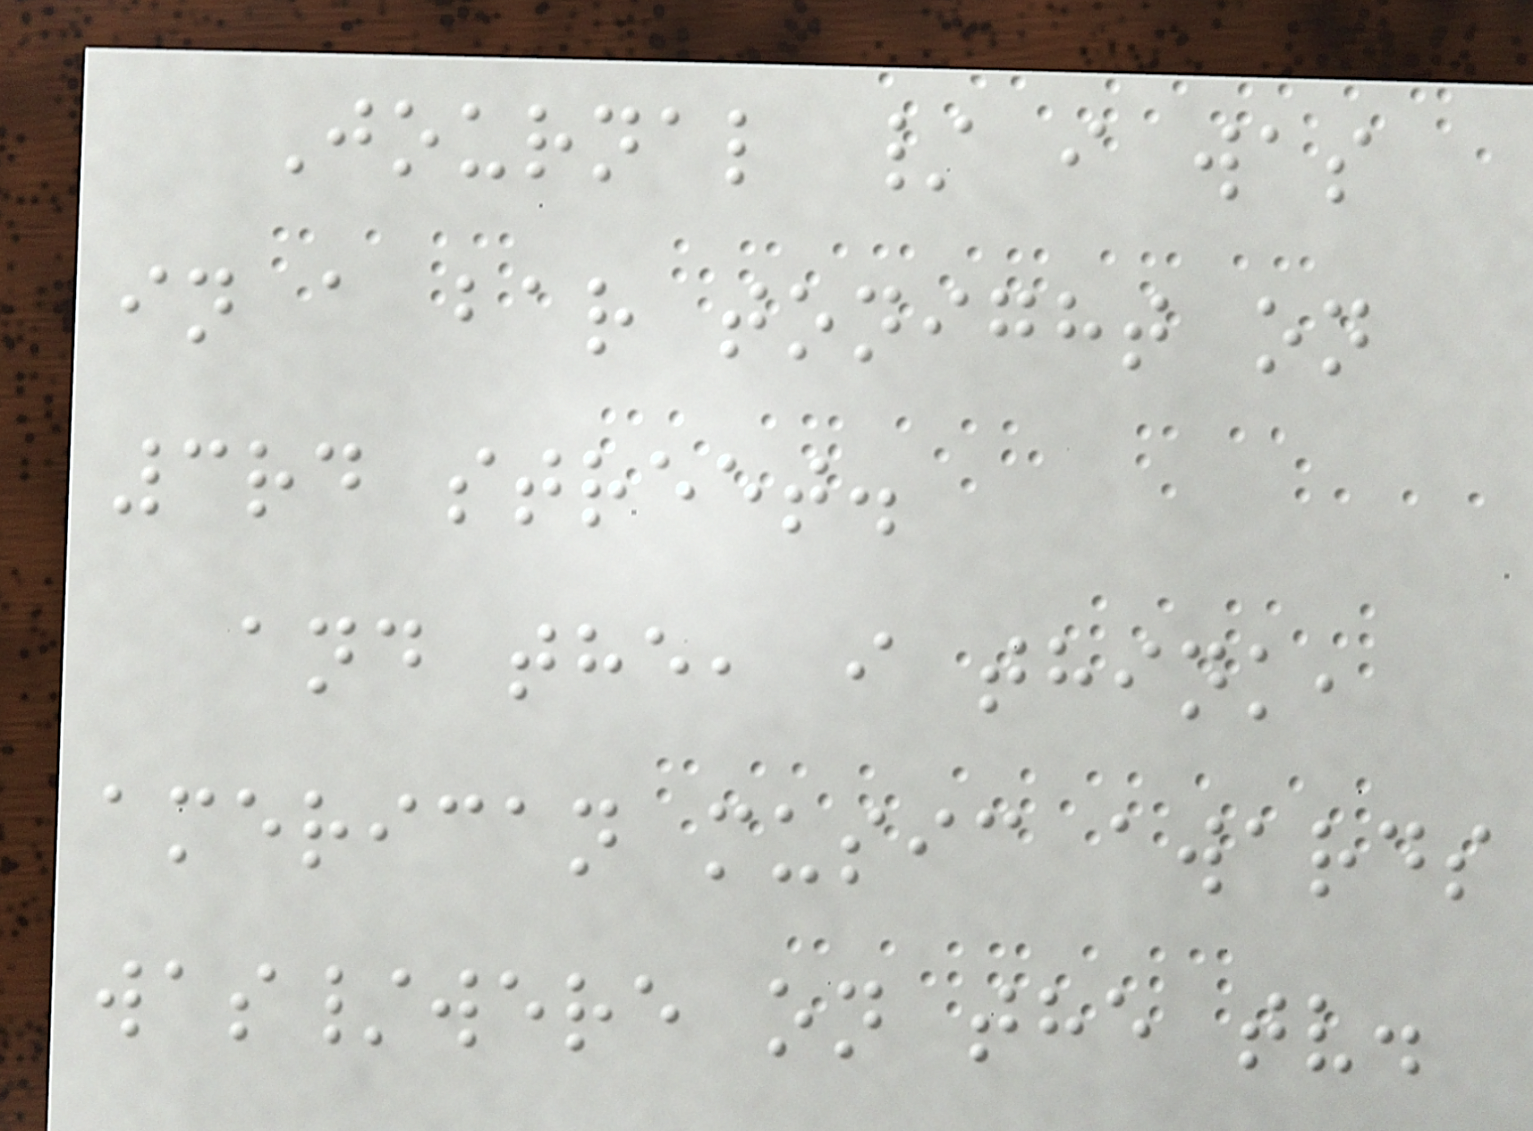Journal / i was
in a bar tonight on
3rd street.
and the, i think,
american music awards
was/were on the tv.
